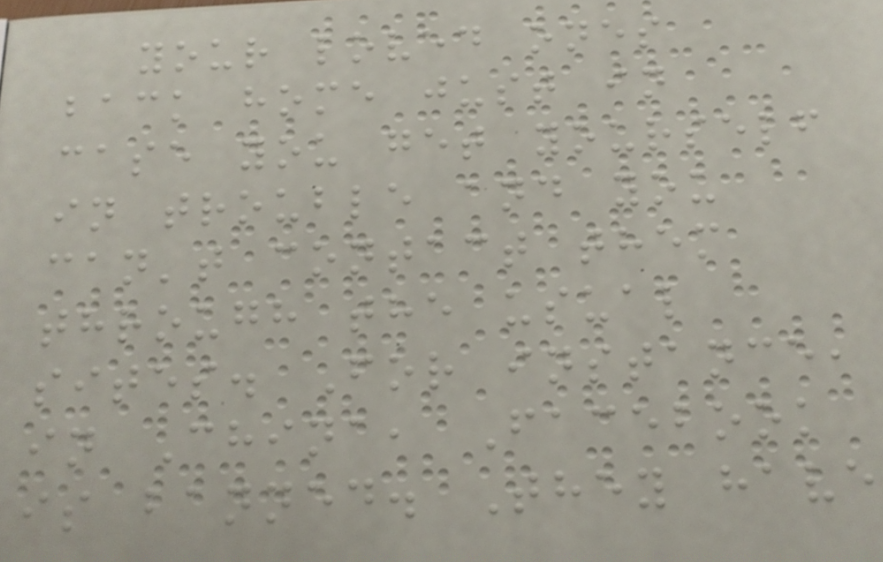your loved ones
back home just in
case you get yourself
in trouble and you
can't contact them
through the usual
sites. For instance,
in China, Facebook
is banned. They have
